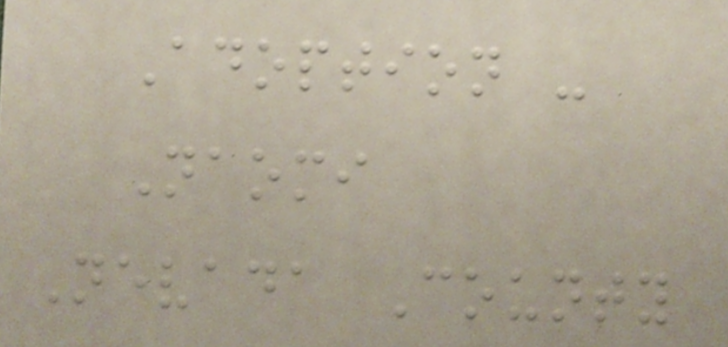Adoption -
Naomi
Nevada County
